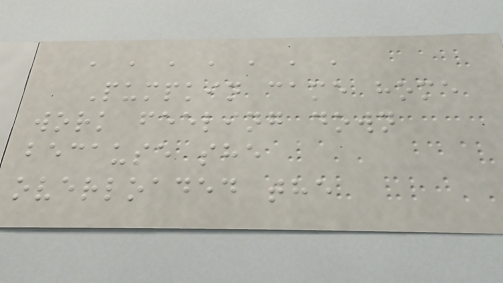, , , , , , ,
Pumpkin came home
work feeling down
because she
overloaded the
